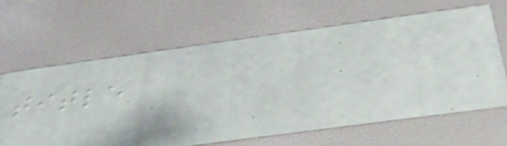title
